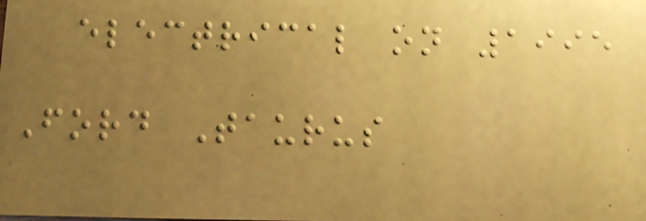electrical on 1995
Ford Taurus
